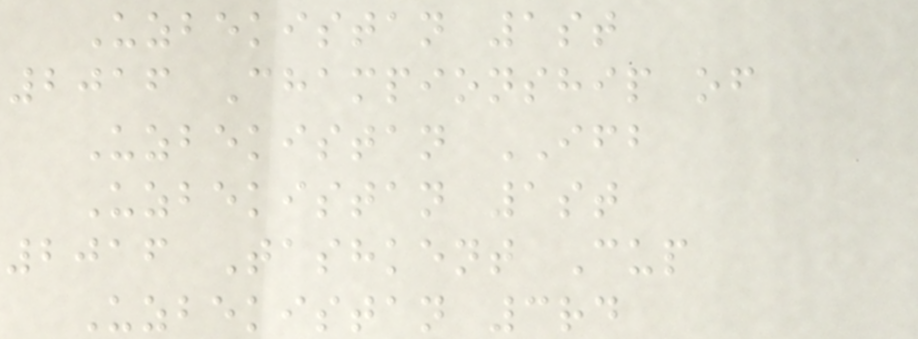Uzbekistan 1st
2016 Championship of
Uzbekistan IFB
Uzbekistan 1st
2016 Tashkent Cup
Uzbekistan 3rd
